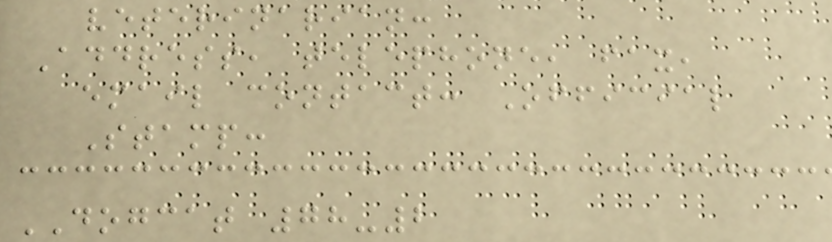veterinarian:
Address, telephone, fax,
email contact: Official
Stamp:
DOGCAT 78-2
